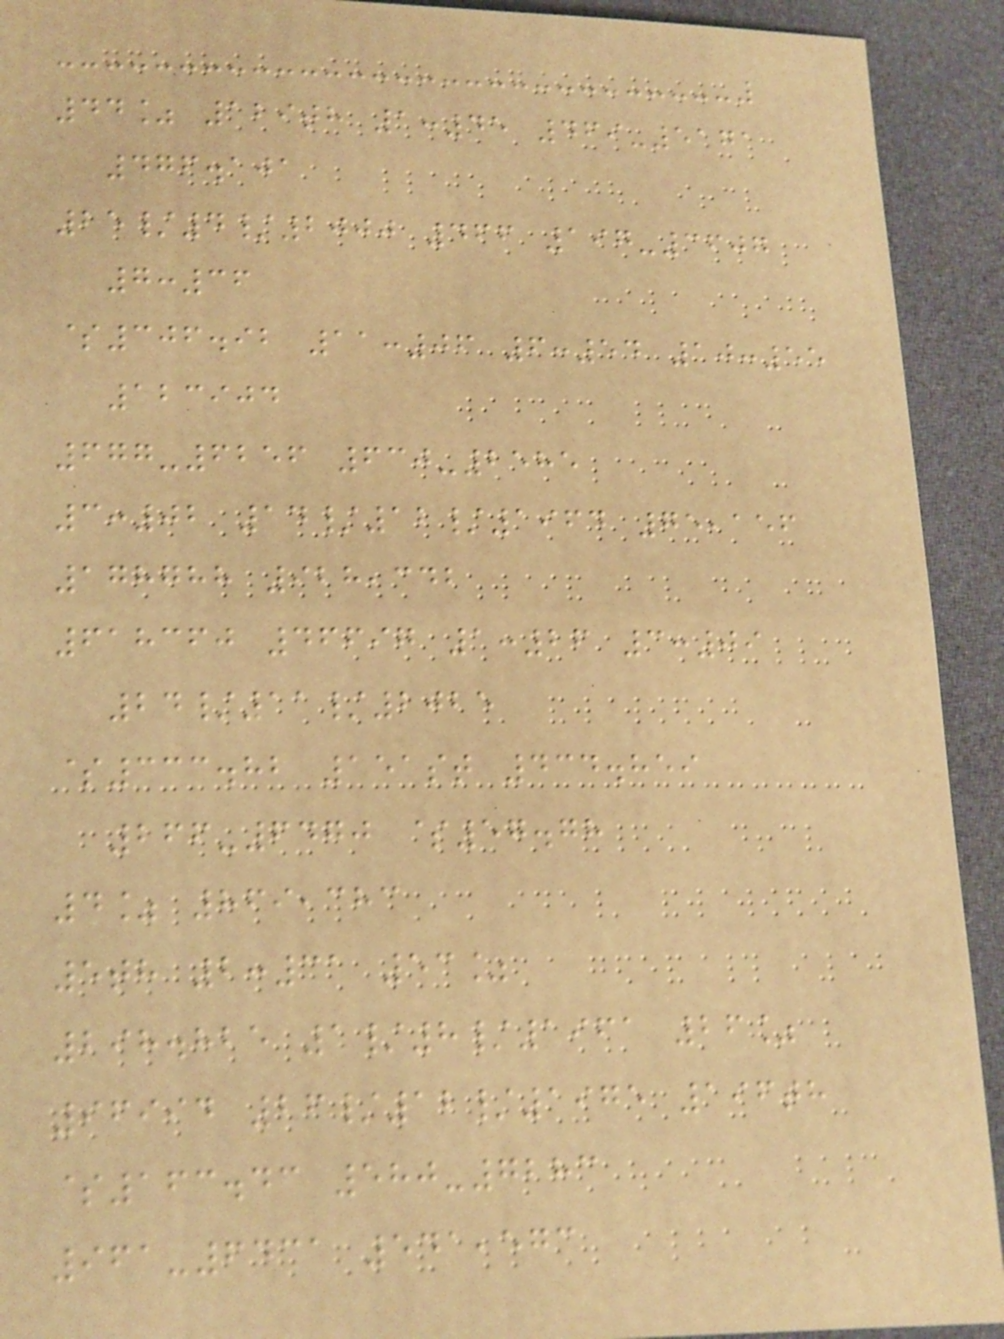44% 129th 1:45 469-5171
476.101
25/4/2000 466 197-3607
7:36
$306.92 11:06 6:54 10:55
123904
677-6256 630-2585
3:02 14/12/1964 75,156
178788 928,342
618360 46697 1:26 3:09
24/11/2025
$333.82 151st 434.859
266-6470 $57.78
4% 869,383
5th 2:31 53%
298.825 1/8/1961 26%
96994 26/12/1975 196th
$163.43 580-7283
961-6431 541,573
